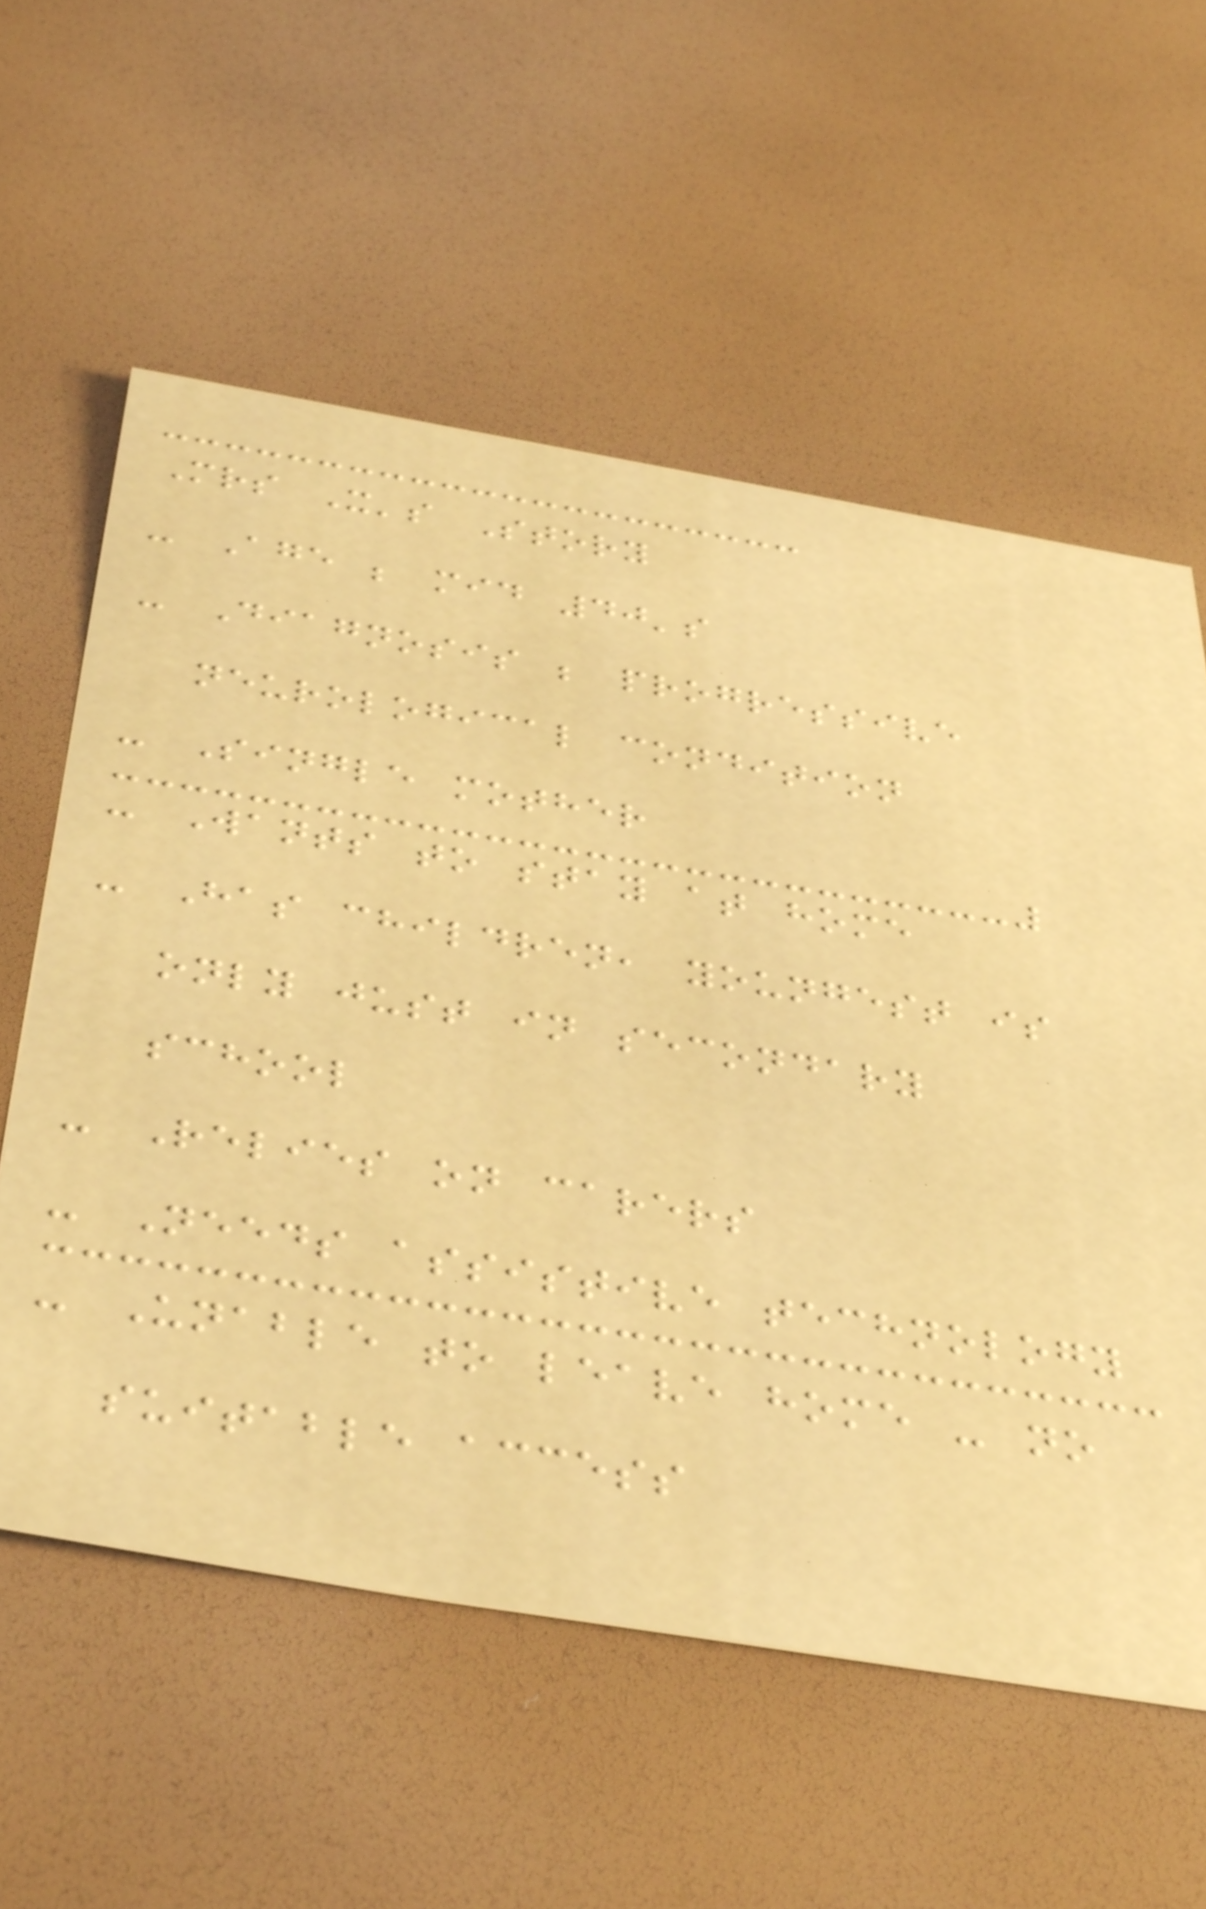Mrs X's Story
- Age ; mid 40's
- Diagnosis ; progressive
neurological condition
- Single mother
- Wants to stay at home
- Has children, youngest is
only just in secondary
school
- Relies on carers
- Needs assistive technology
- Unable to leave home - no
suitable access
